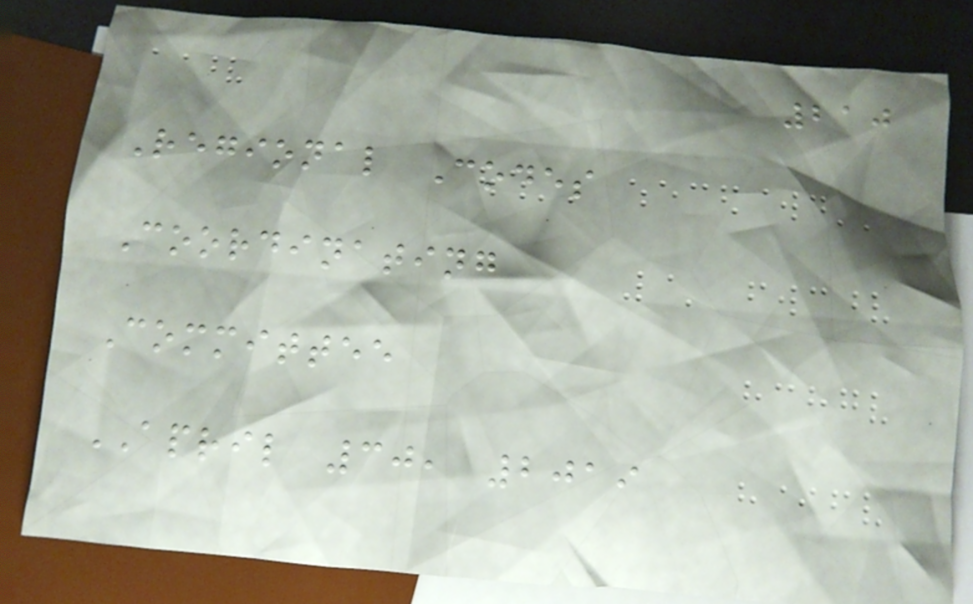210
Regional Codes
Coordinating
Committee
APRIL 30, 2019
